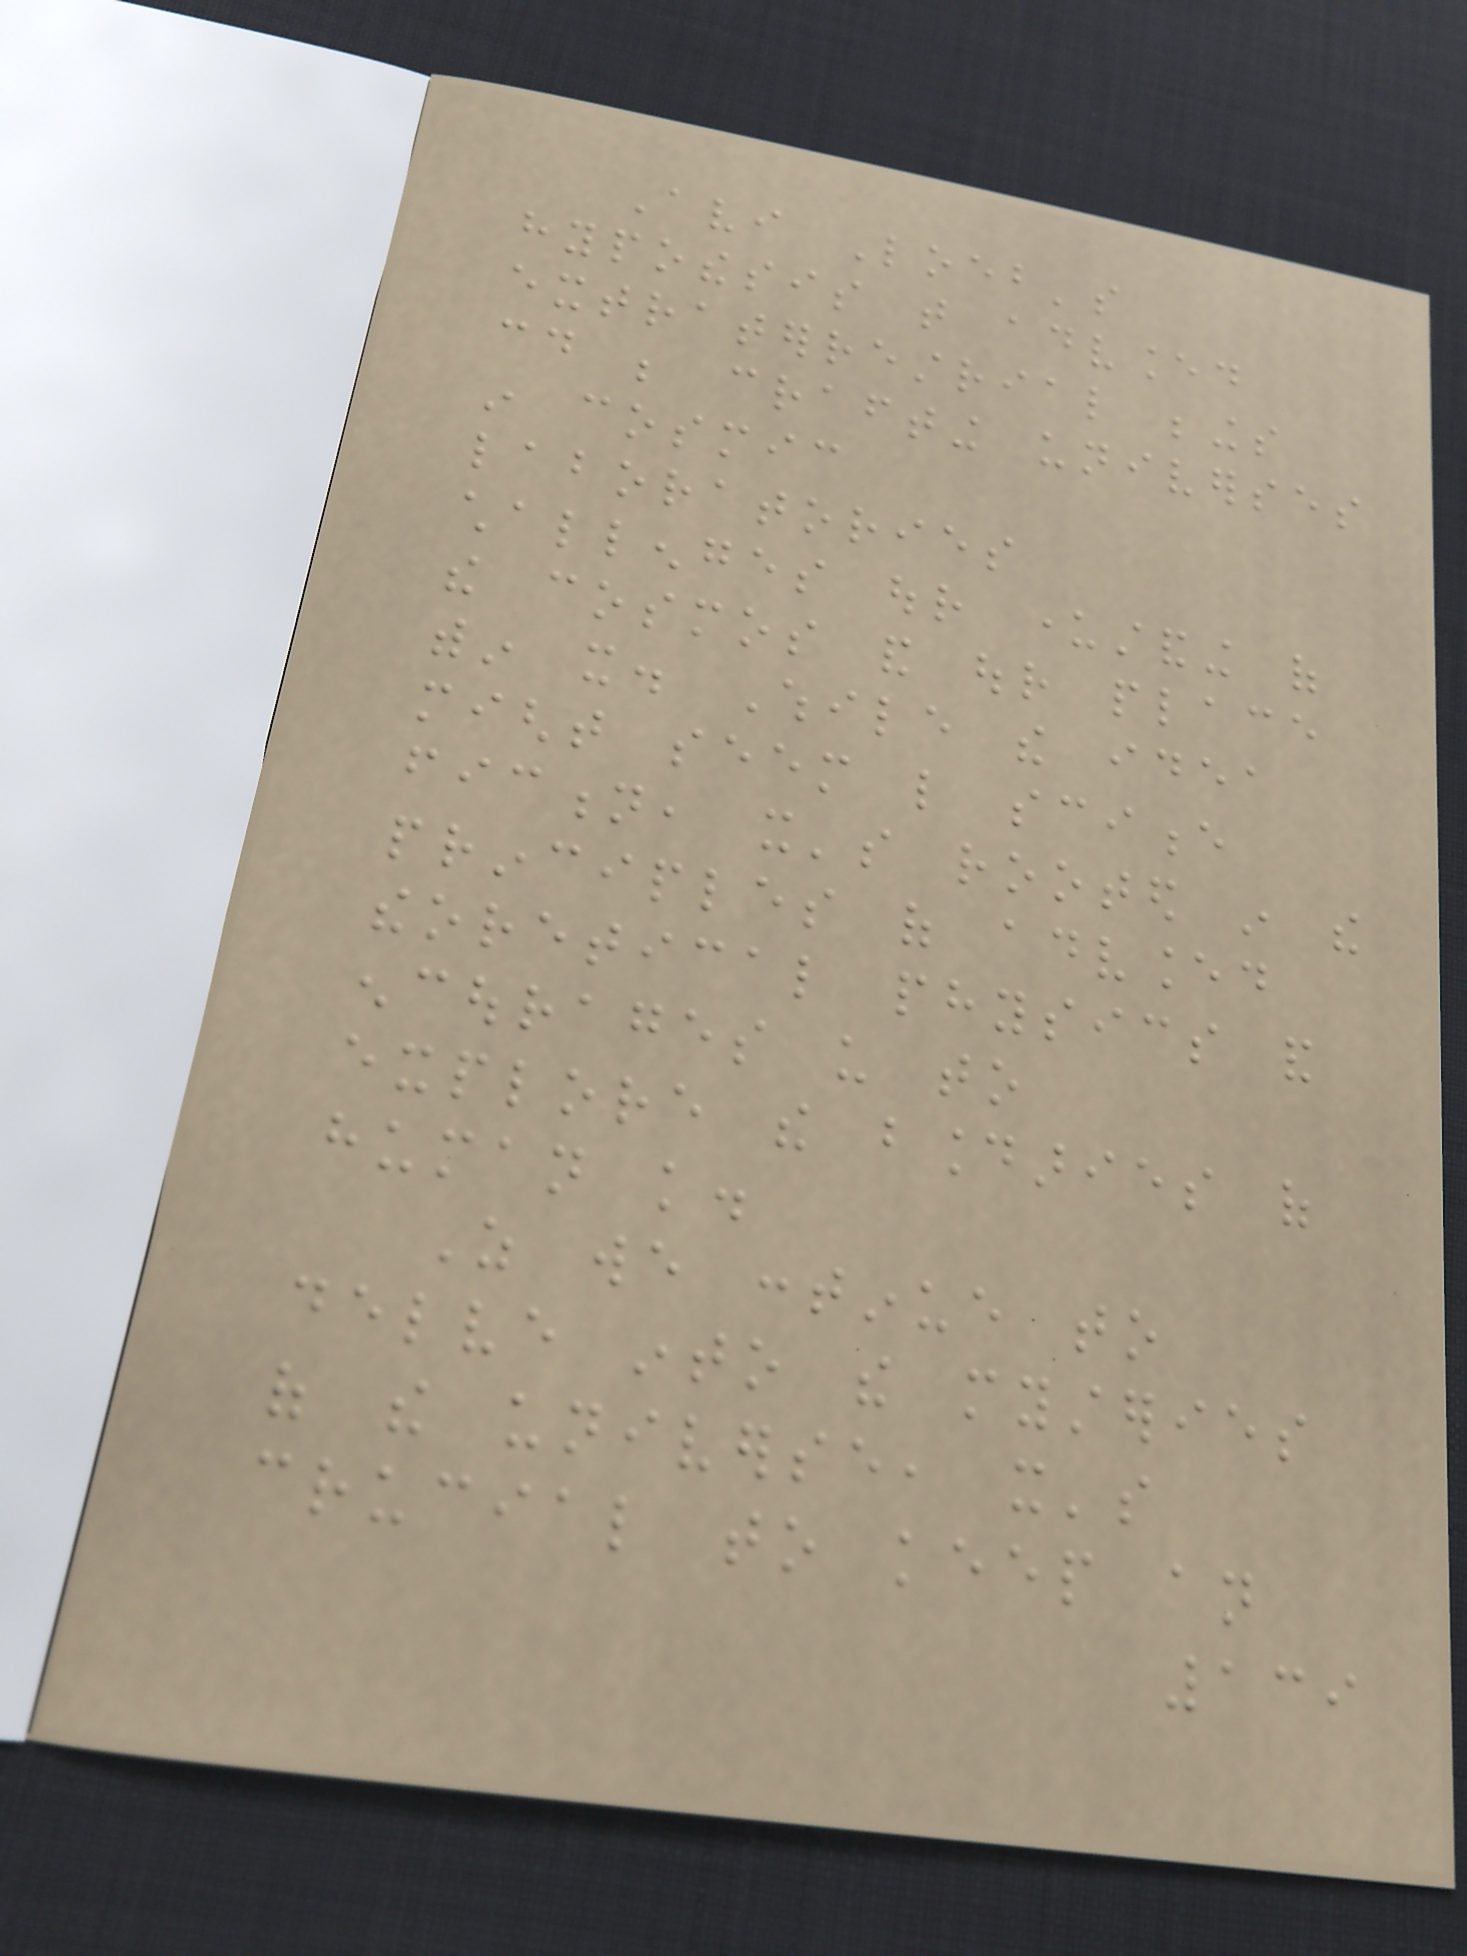Avi Loeb's
hypothesis that advanced
extraterrestrial beings
could be crafting universes
in cosmic
laboratories
challenges our understanding of
the cosmos and our place
within it. While the idea
might seem like science
fiction, it's rooted in the
principles of advanced
theoretical physics and
encourages us to
explore the boundaries of
human knowledge.
As we continue to
delve into the mysteries
of the universe, it's
crucial to keep an
139
